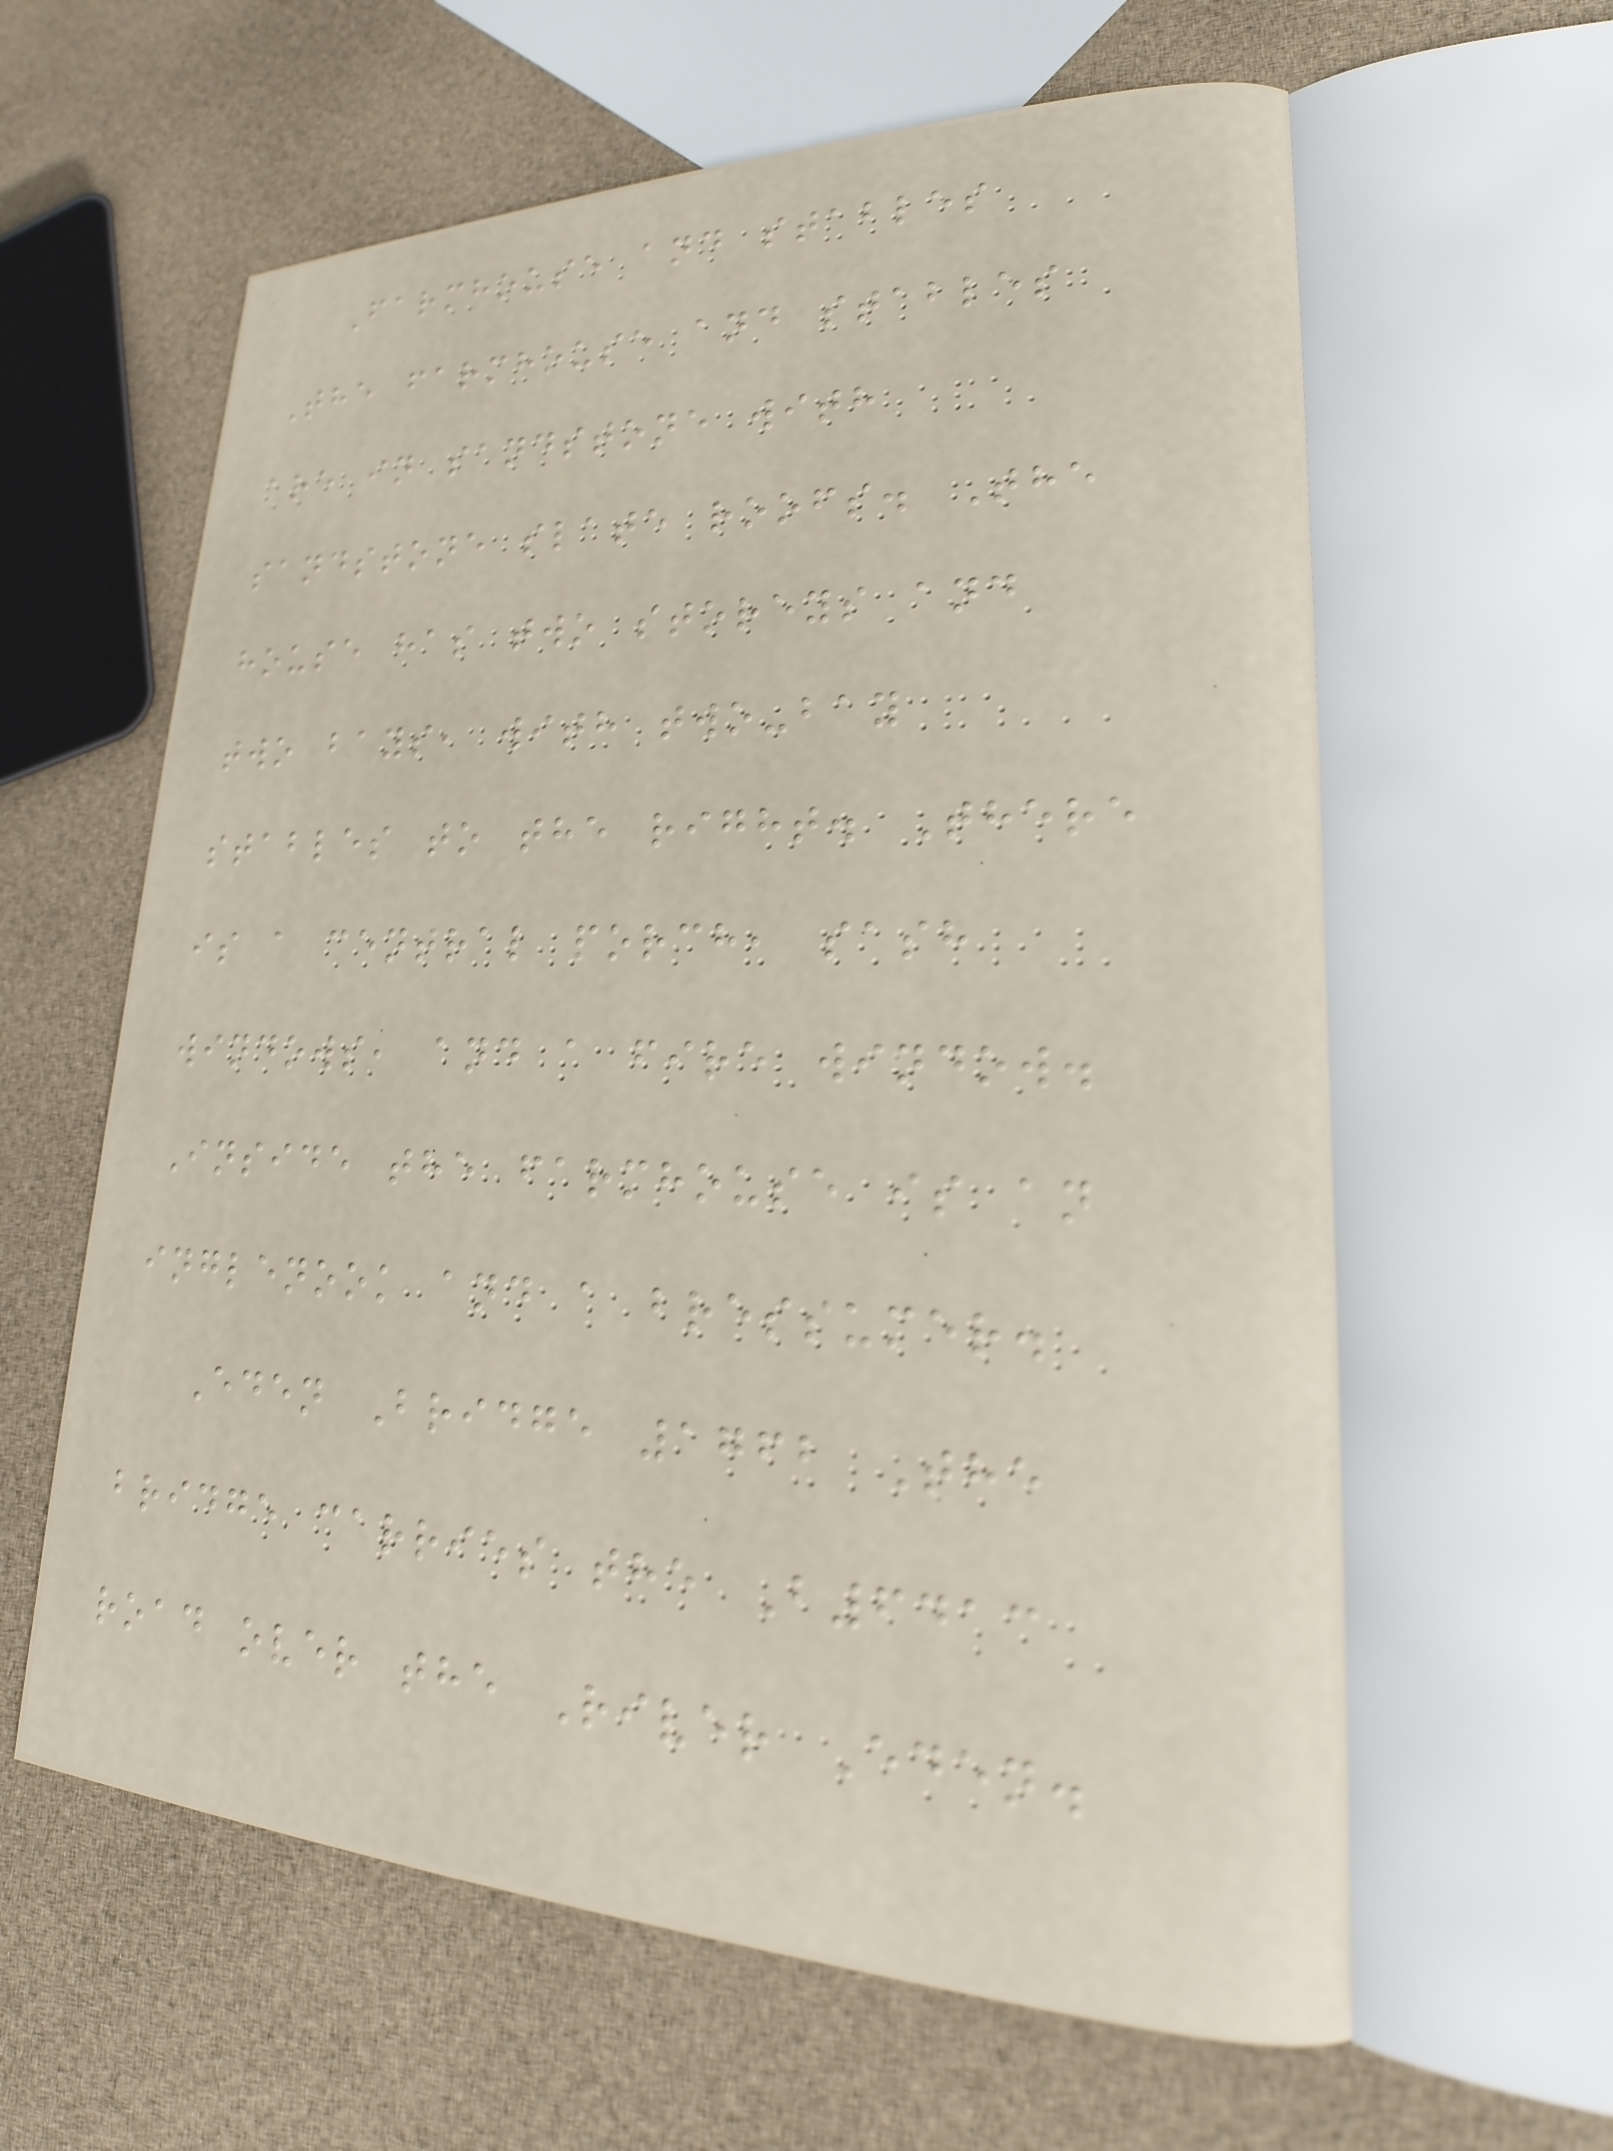Farmhouse and stables
The farmhouse and stables
are in sandstone with
sandstone slate roofs. The
house has two storeys and
two bays, with two-bay
stables to the right. There
is a central porch, sash
windows, and a fire window.
Inside the farmhouse is an
inglenook and a bressumer.
Eden Bridge 1762 The
bridge carries the B6413
road over the River Eden.
